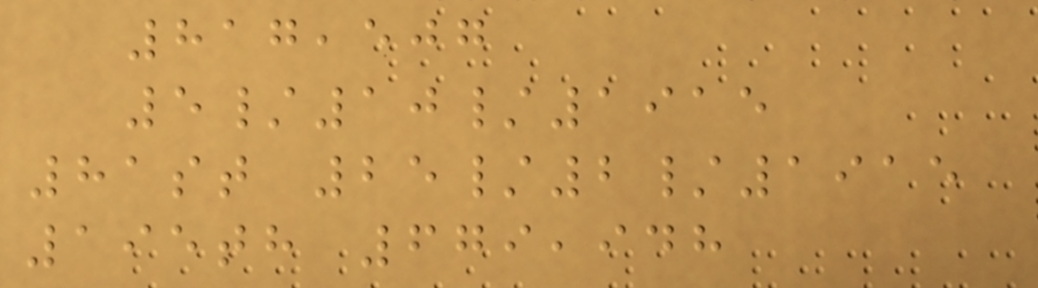817,507
5/10/1915
81st 25/2/1915
195th 679,948
